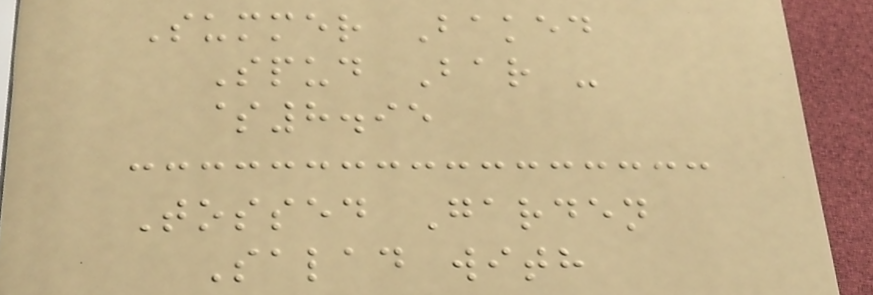Summer Baked
Spud Bar -
$8.95
Tossed Garden
Salad with
